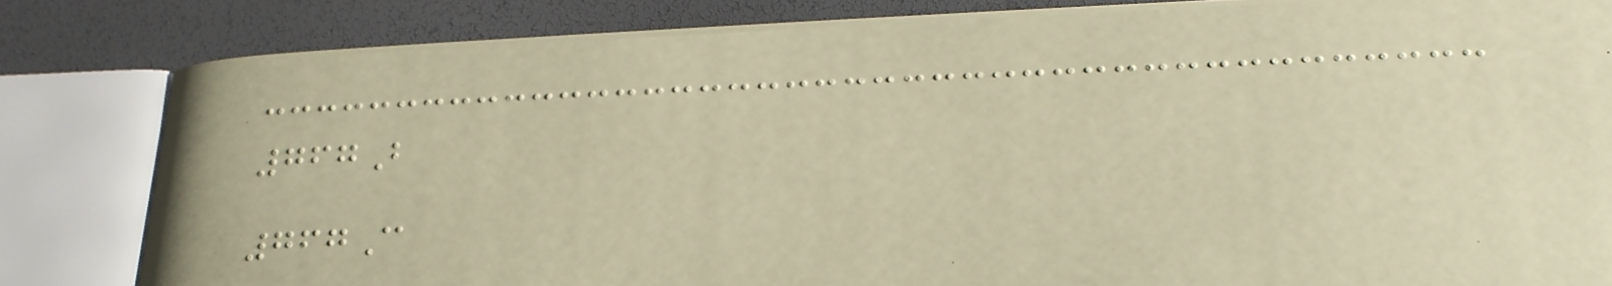767B
767C
